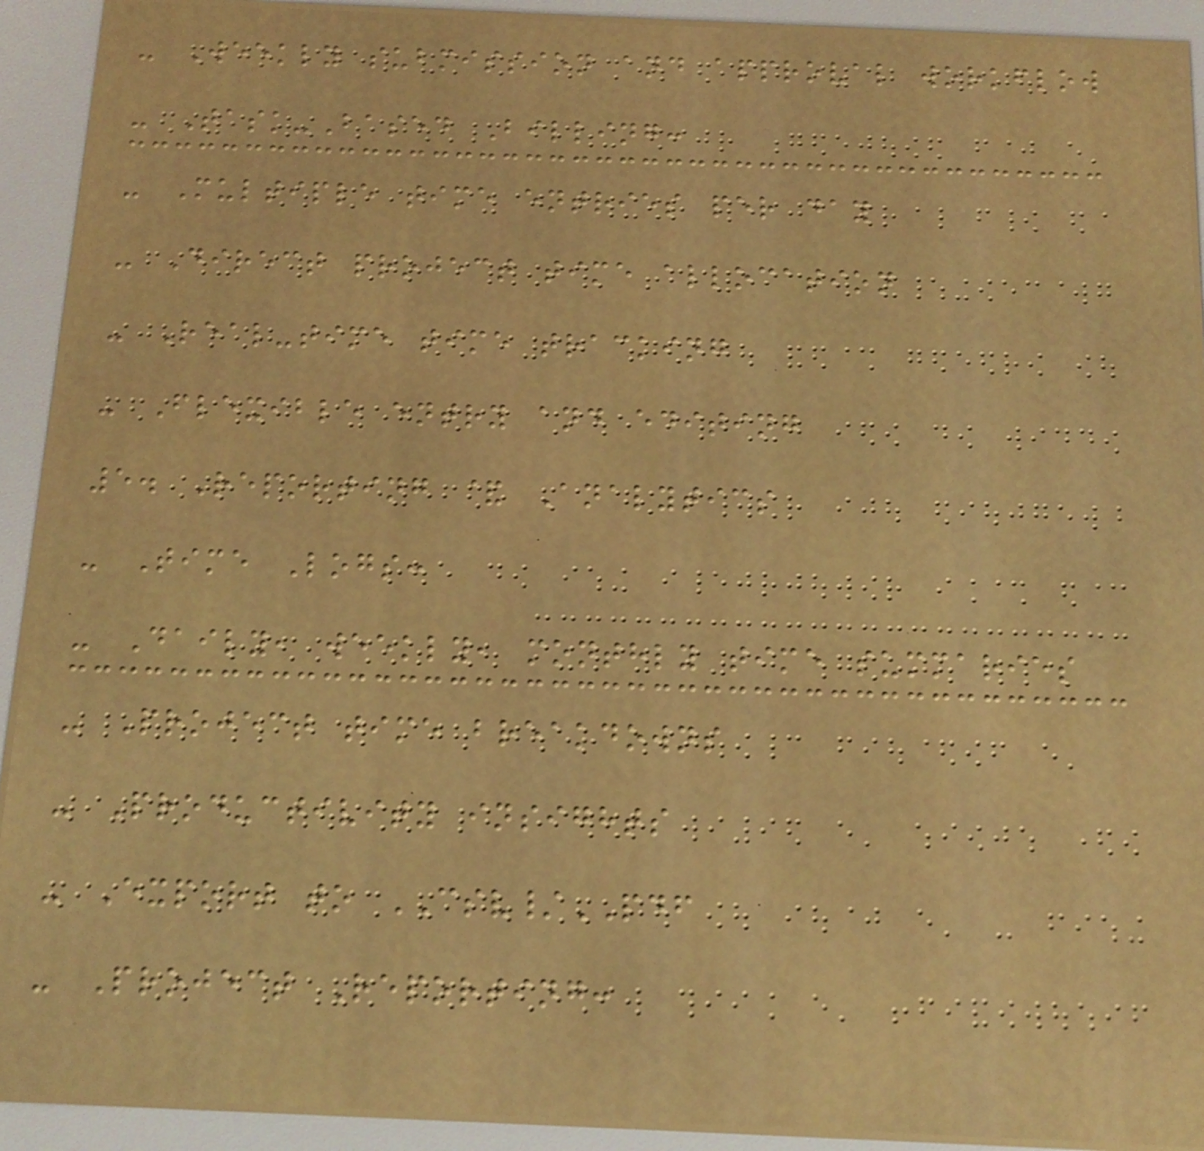- Weekly submission and approval workflow
- Task-Based Billing:
- Multiple time entries per day
- Direct project time allocation
- Real-time time tracking
- Flexible entry and editing
5. Reporting & Analytics
- Time Logs:
- Daily, weekly, monthly time summaries
- Project time breakdowns
- Productivity insights
- Export to CSV/PDF
- Project Reporting:
